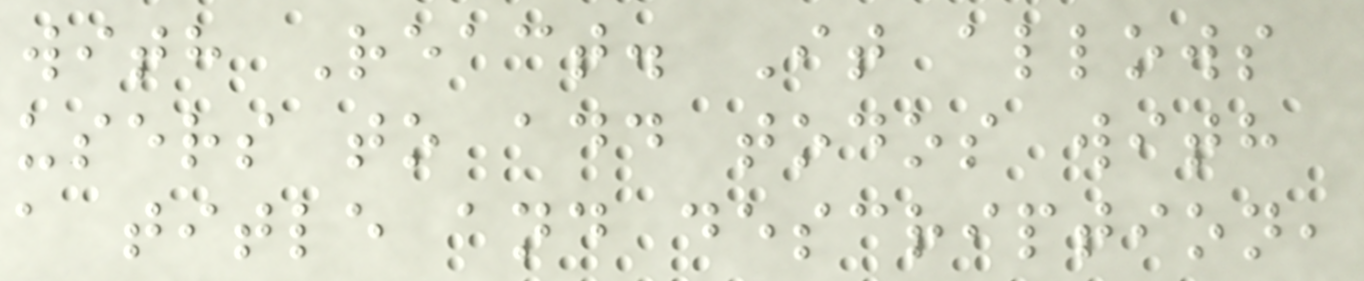with React. It allows
users to add todos with
a title and description,
